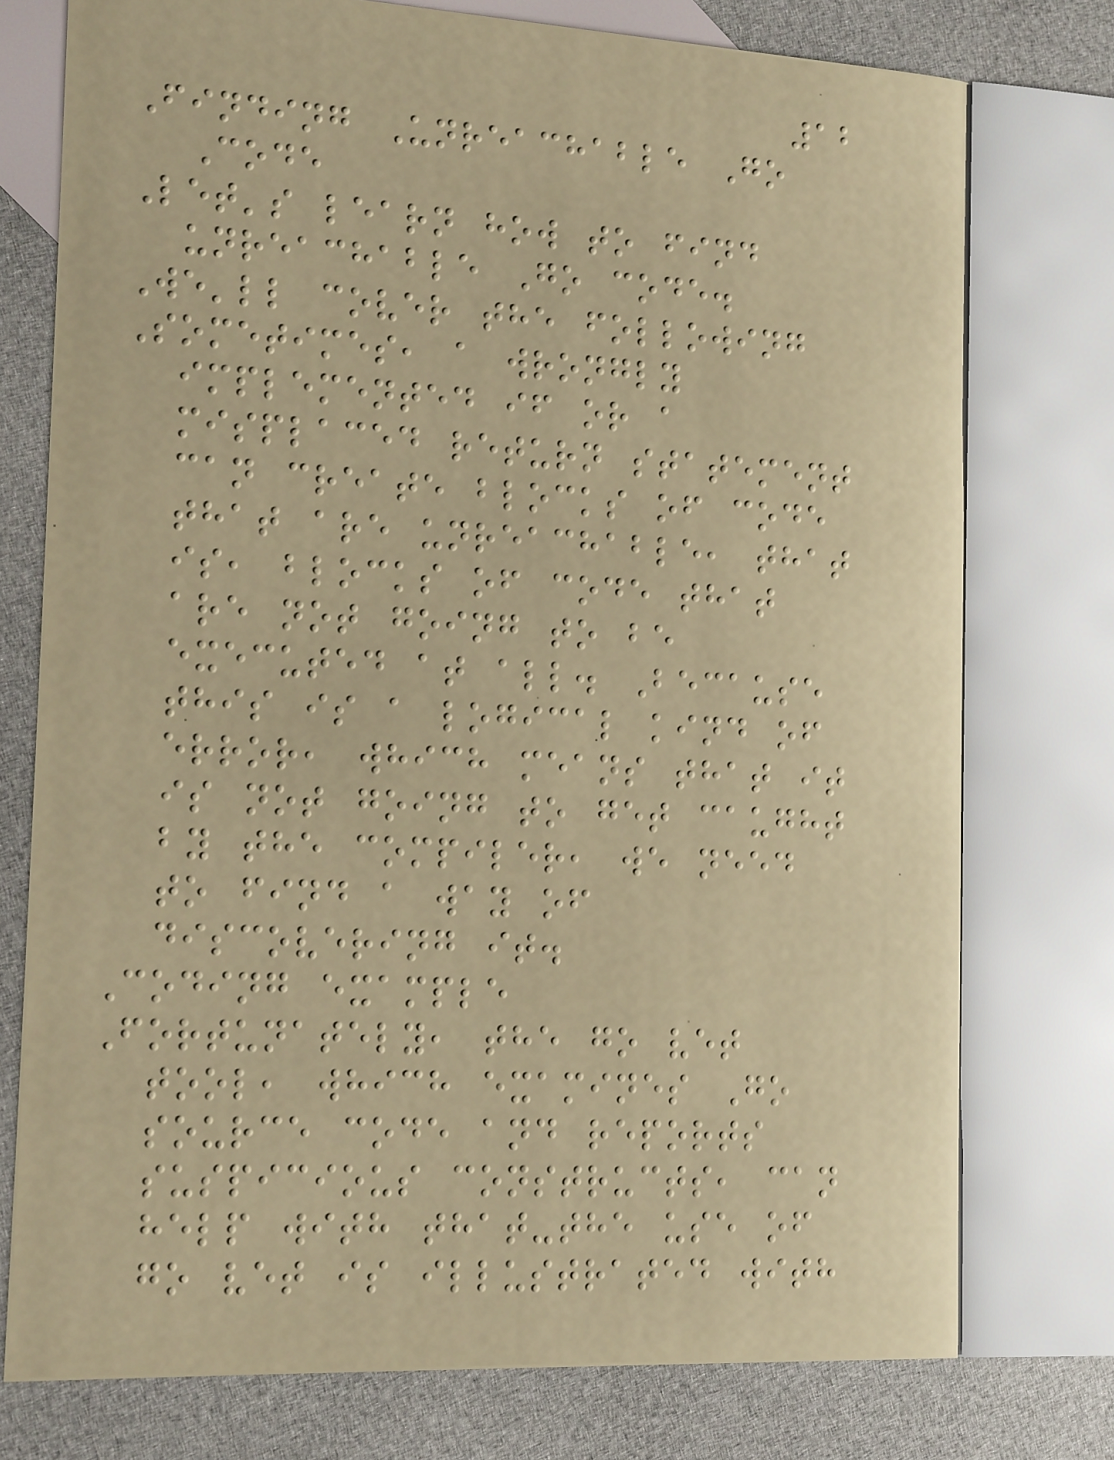12
Finding Unreachable Go
Code
Let's learn how to find
unreachable Go code.
We'll cover the following
Sometimes, a wrongly
implemented if or a
misplaced return statement
can create blocks of code
that are unreachable, that
is, blocks of code that
are not going to be
executed at all. Because
this is a logical kind of
error, which means that it
is not going to get caught
by the compiler, we need
to find a way of
discovering it.
Coding example
Fortunately, the go vet
tool, which examines Go
source code and reports
suspicious constructs, can
help with that-the use of
go vet is illustrated with
